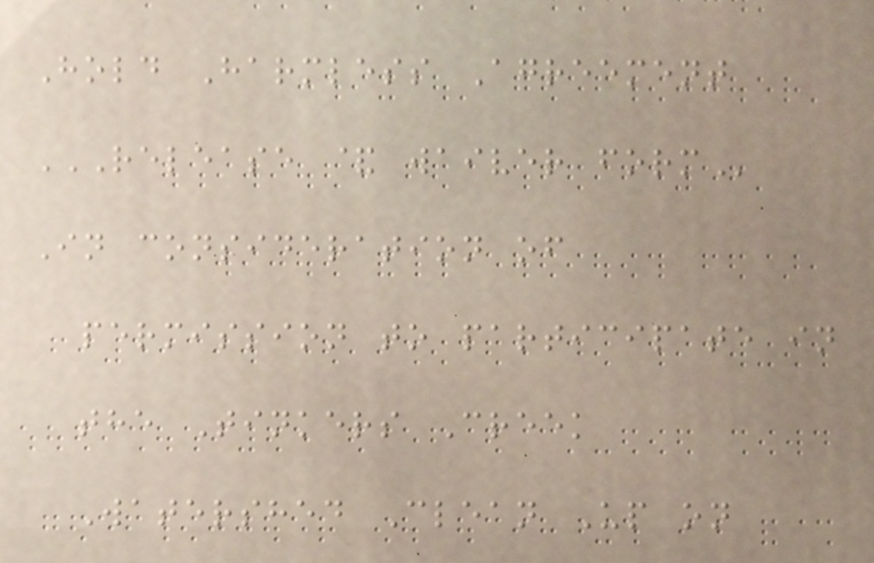Hold Harmless Agreement
RELEASE & WAIVER FORM
In consideration of
permission to participate in
the Tinkers Creek
Watershed Clean Up on
